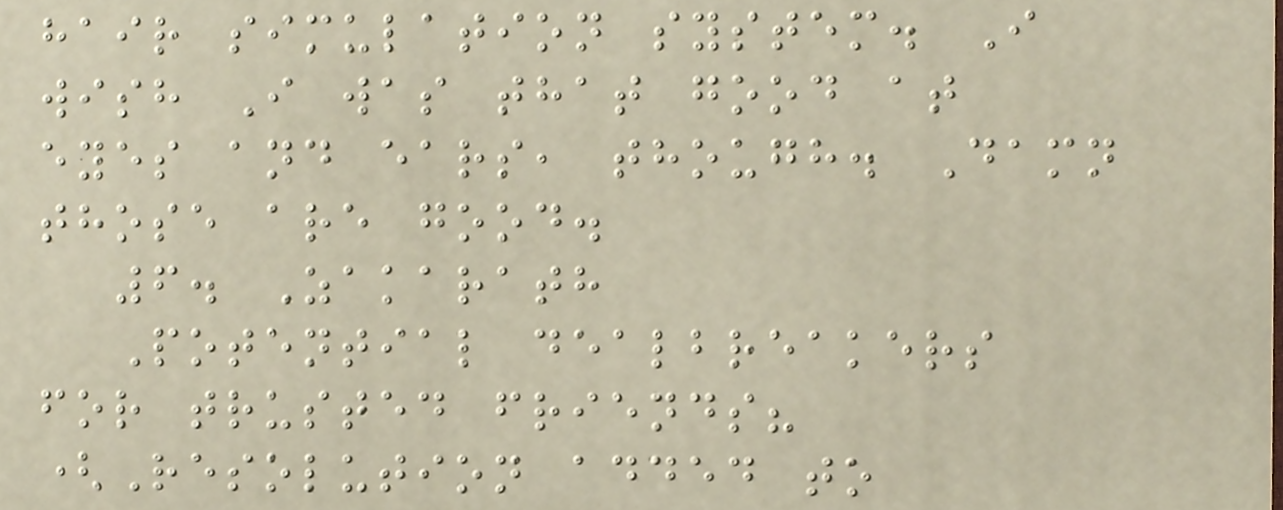hair simulation system. I
wish I was that good at
eyes and ears, though. Damn
those are good.
6. Zakarath
Potential dealbreakers
for trusted friends?
(Resolution added to
